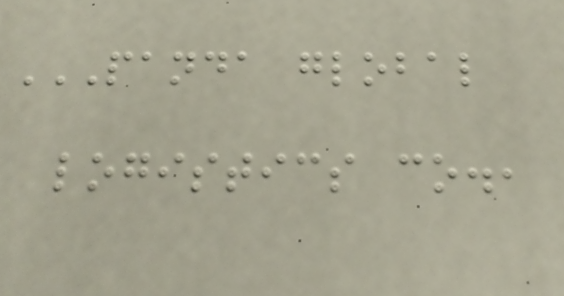PANDA GLOBAL
LOGISTICS CO.,
